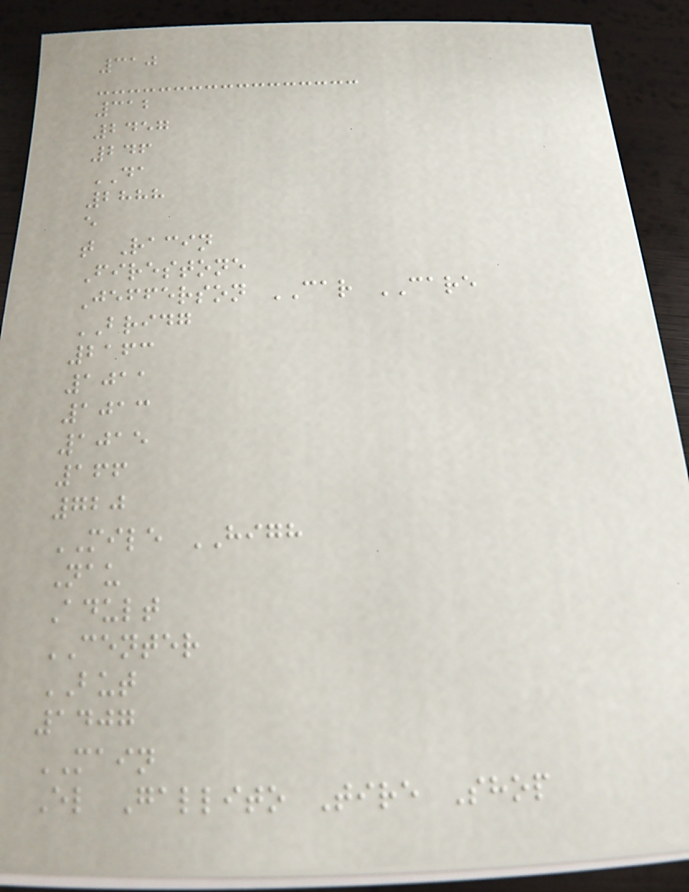310
312
2457
246
DA
2888
e
t Racin
Firestone
Jefferson CAR CARE
BRIDG
2163
1011
1013
1015
166
720
MILE HIGH
Nau
Adult
CENTER
BUT
1407
MAIN
El Gallito Tire Shop
